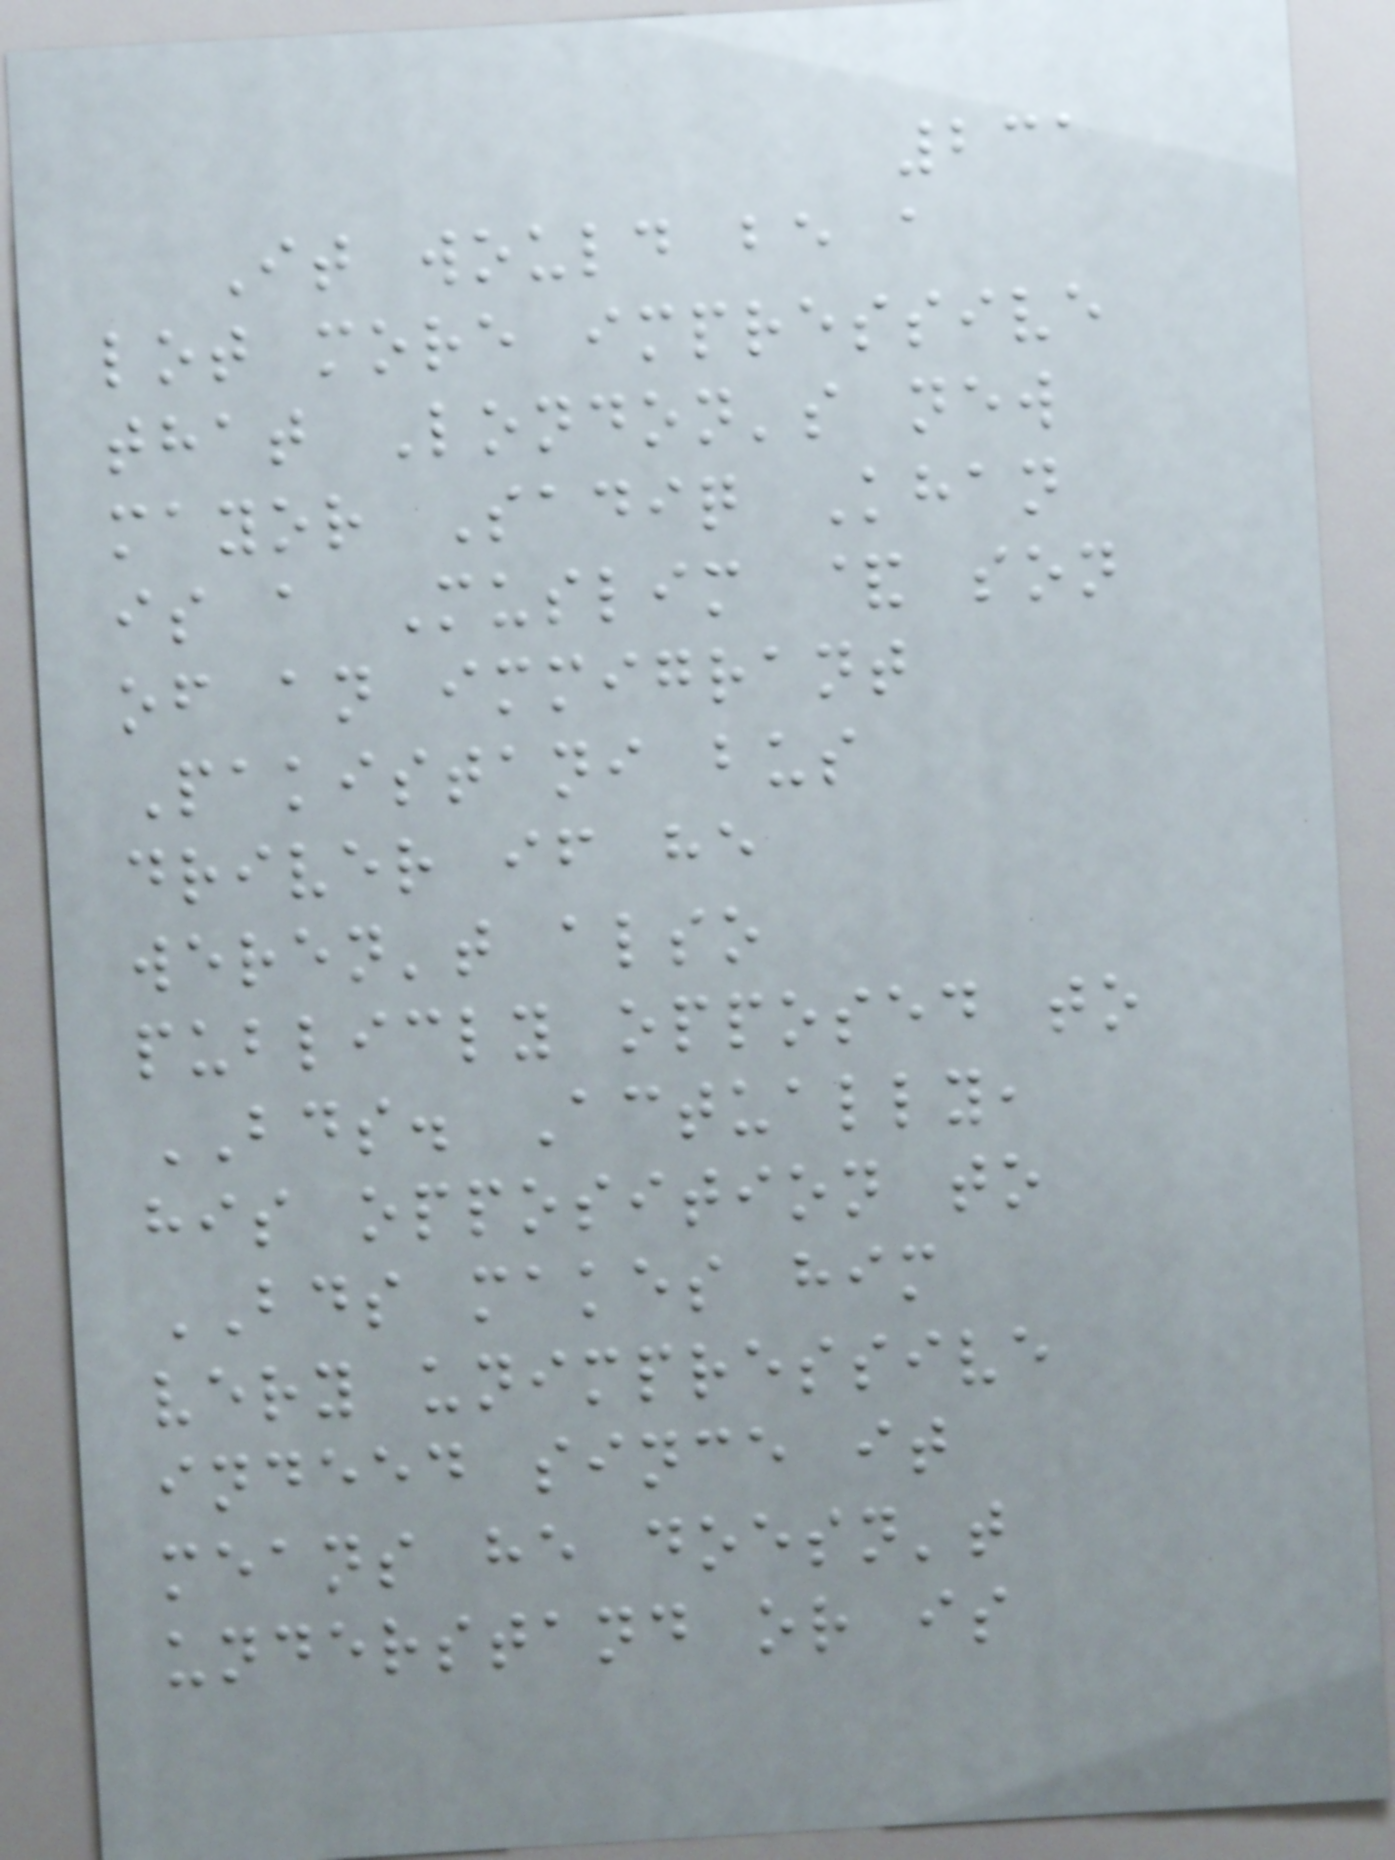231
It would be a
lot more impressive
that London's new
mayor Sadiq Khan
is a Muslim & son
of an immigrant
Pakistani bus
driver if he
weren't also
publicly opposed to
BDS. Actually,
his opposition to
BDS makes him
very unimpressive
indeed since it
means he doesn't
understand or is
